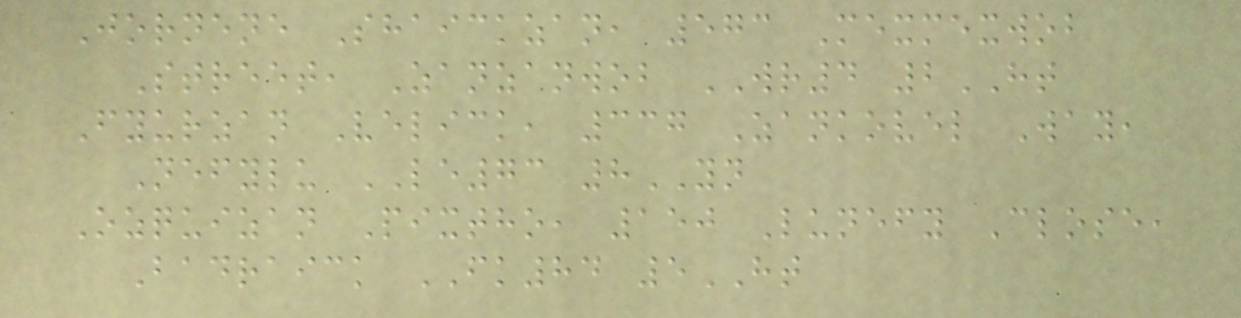Jornene Shaickzan, 573 Mexmexwob
Street, Zanzanwob WR4 2HT
Fyurzan Velick, 337 Zankovel Way,
Nefylu LE73 8YN
Ozquizan Pixtho, 150 Lunefy Close,
Badraick FK84 5HT
